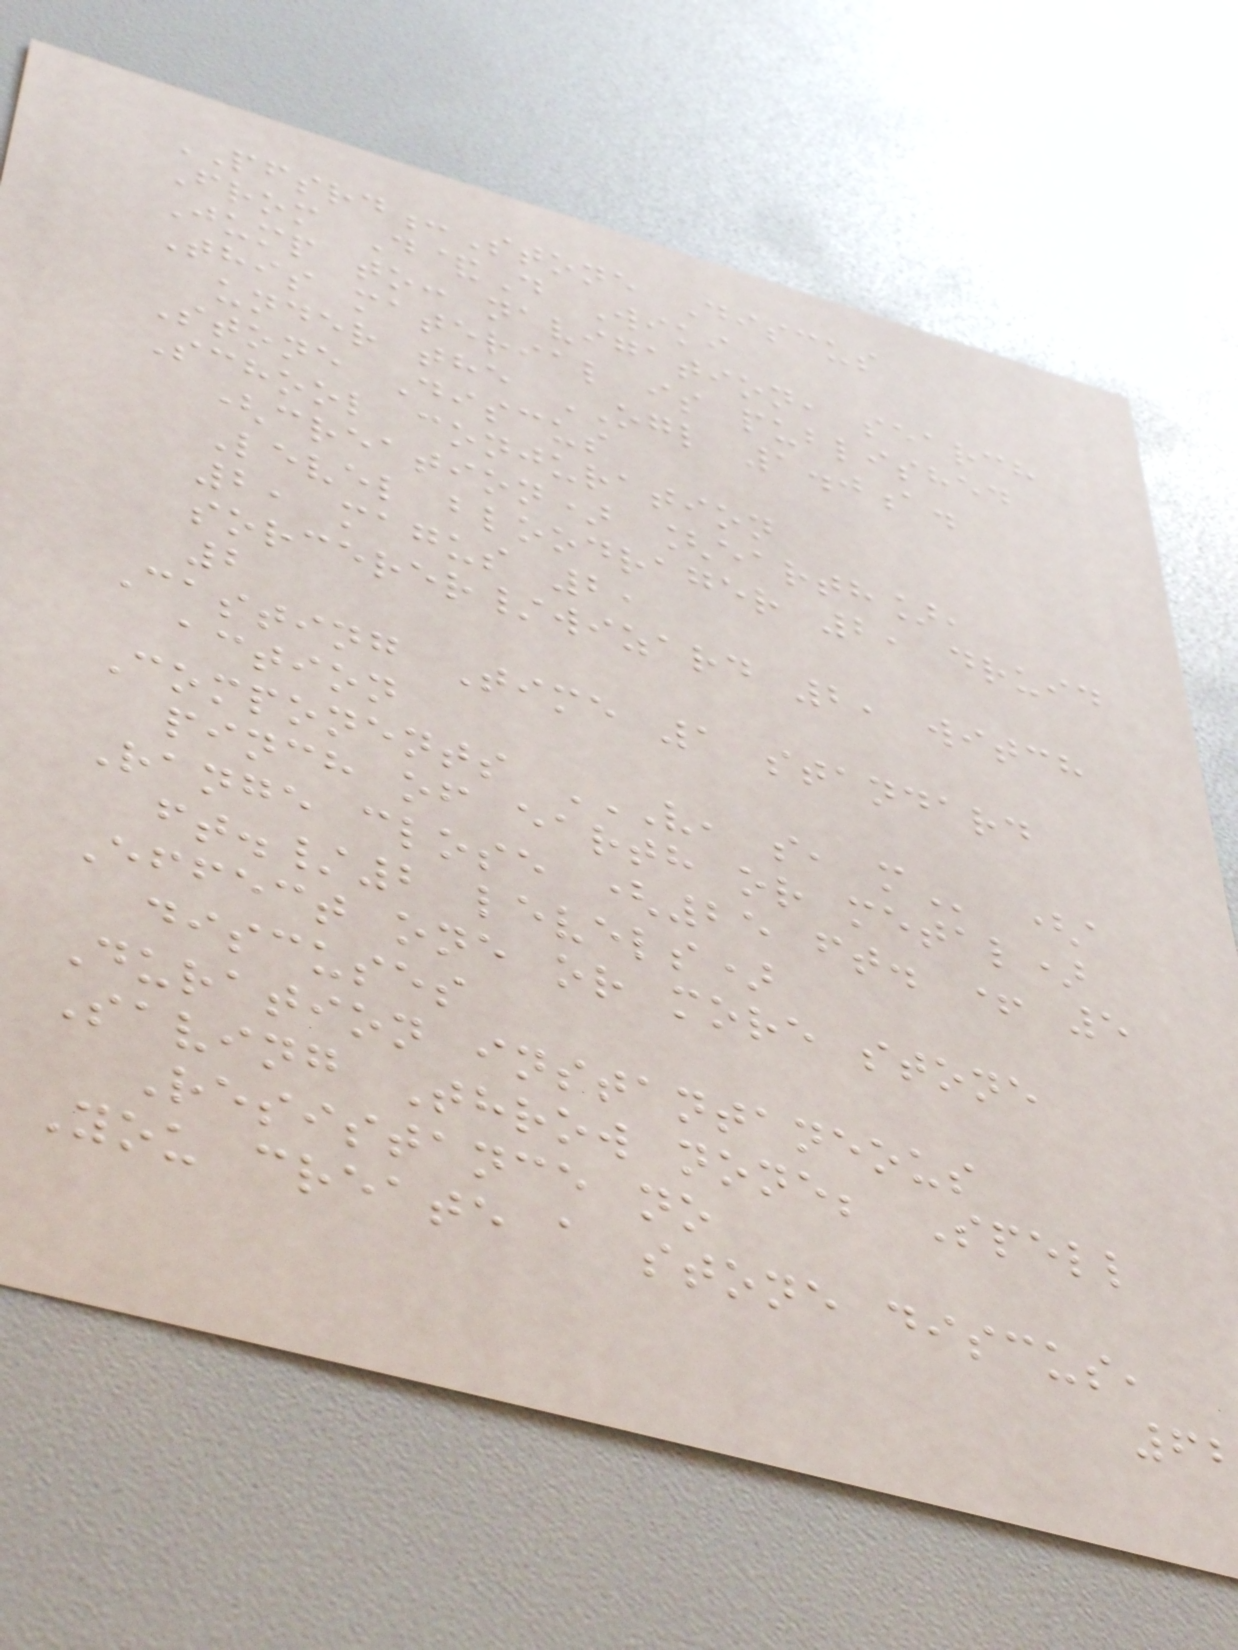PFSRD:Stone Discus
From D&D Wiki
Jump to: navigation, search
This material is published
under the OGL 1.0a.
Stone Discus
School conjuration
(creation) [earth],
Level bloodrager 2, druid
2, magus 2,
sorcerer/wizard 2, witch
2
Casting Time 1 standard
action
Components V, S, M (a
pinch of earth or metal)
Range close (25 ft. + 5
ft./2 levels)
Effect one or more stone
discuses
Duration instantaneous
Saving Throw none; Spell
Resistance no
You create a stone discus,
